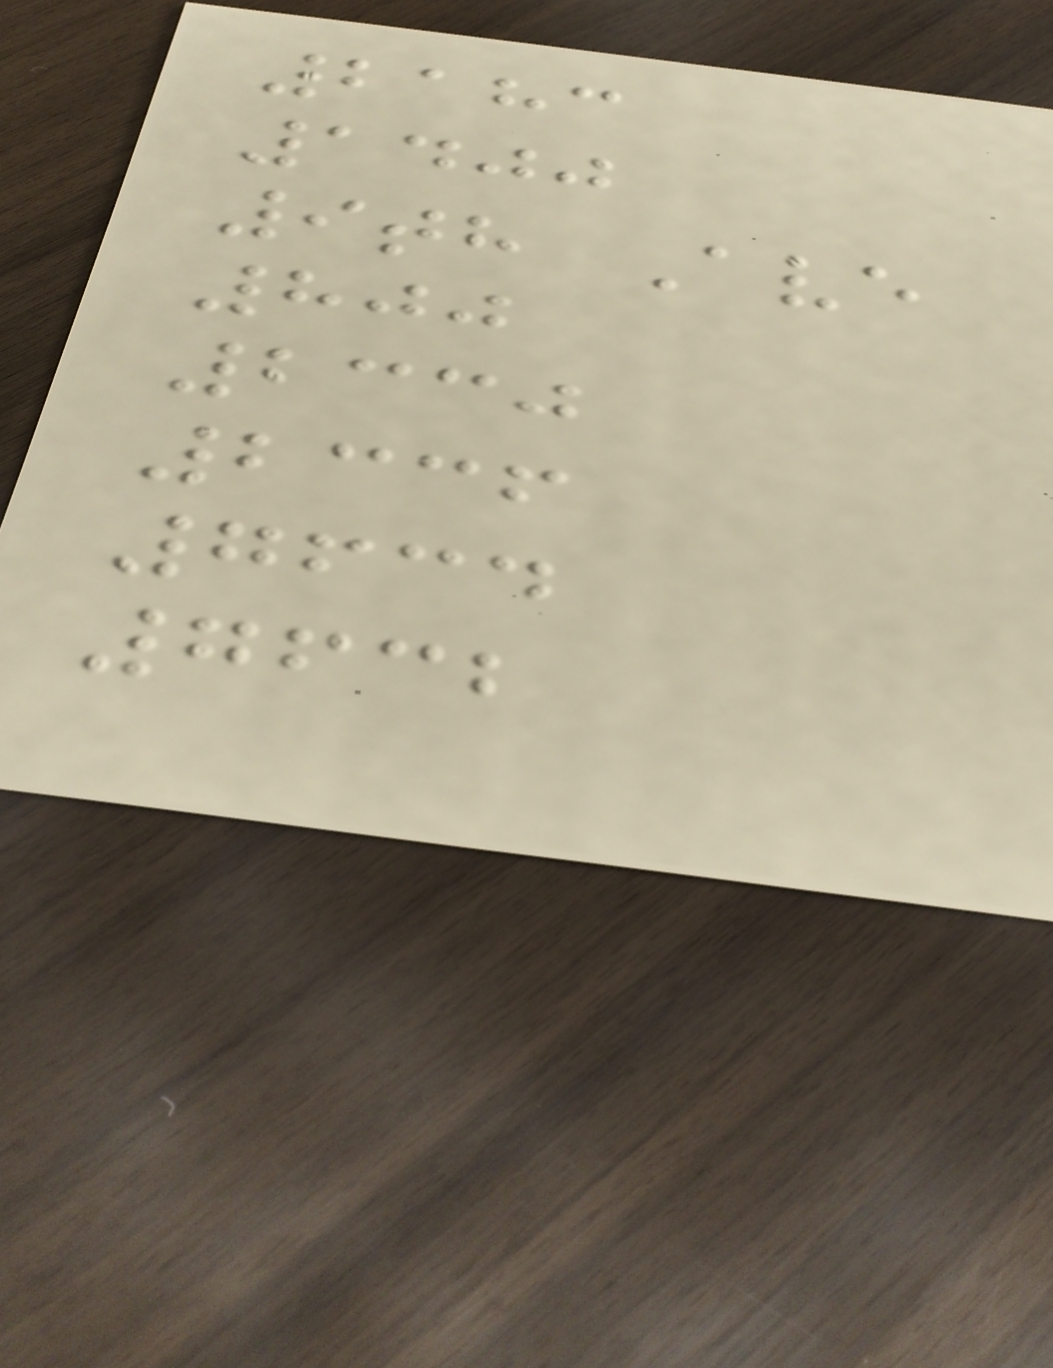2183
1400
9th Ave
800
2330
2336
7634
7632
